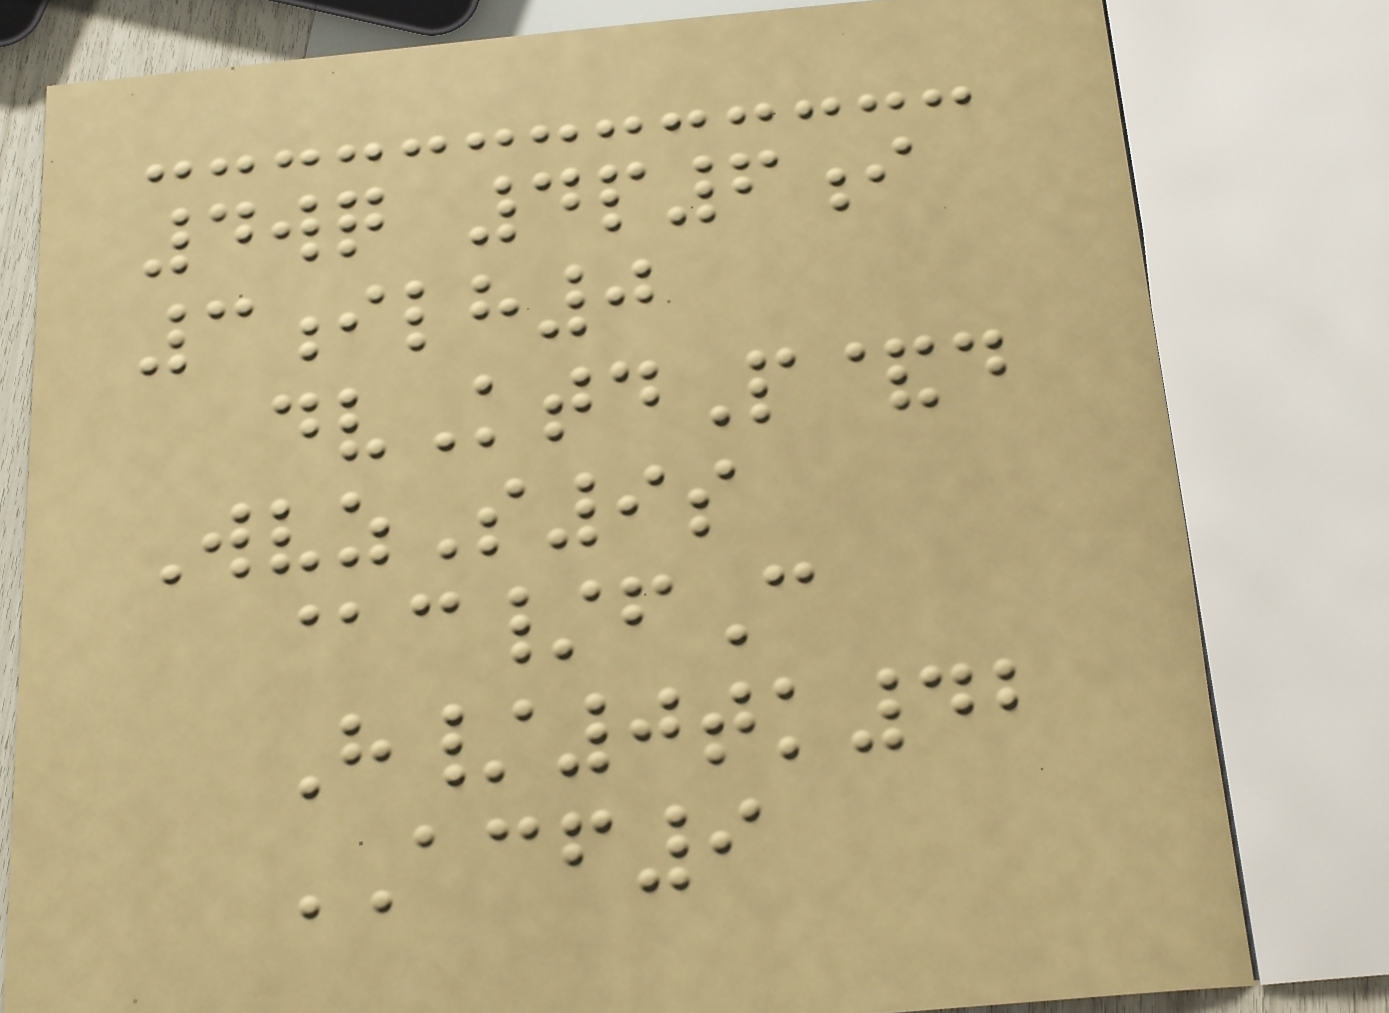4wq 4p6i
3ilh0
dvKtdP&d
WvzS9s
@c/fC
H/0tk42
ACF9
